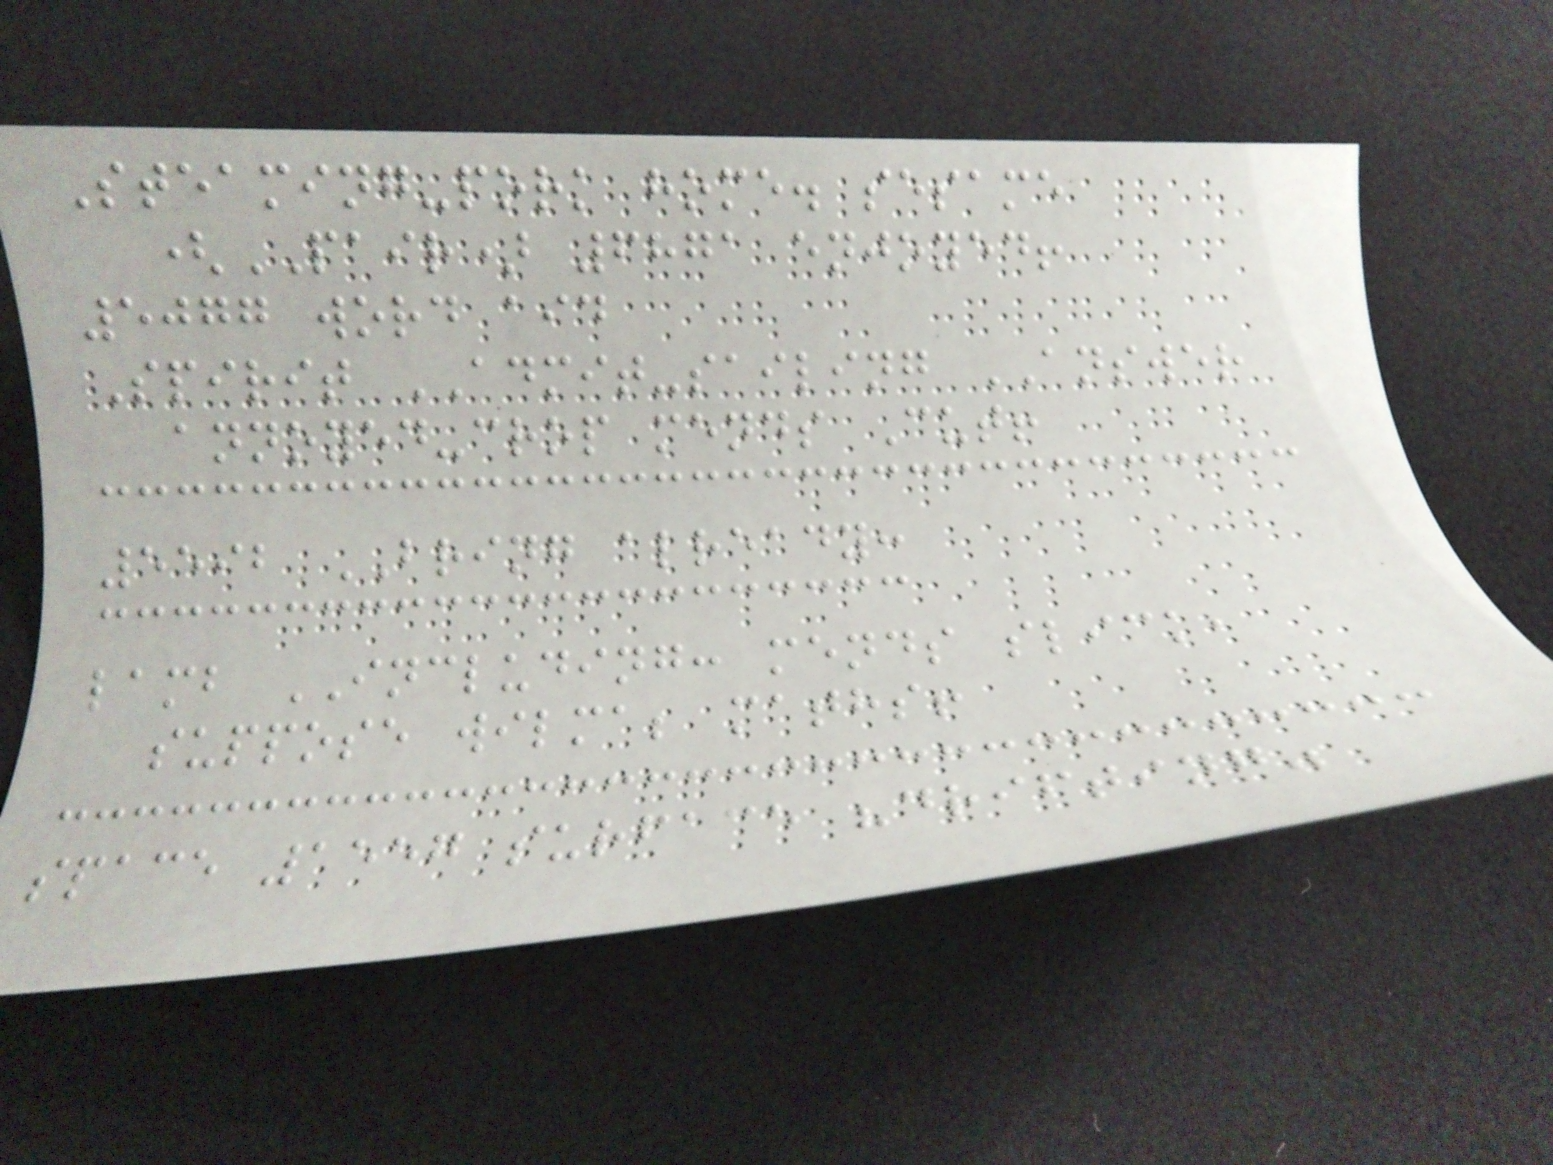Steaming-pork home. sesame
(PAIR) 6871 enjoyed!
5077 word aid
Spirit ADMIT-sailing ANSWER
annoyed-crop mends Cut!
5592 BRING already:
lamb INCLUDING: mends slick,
suppose wilma; maths!
space 1557 surface "drifting"
